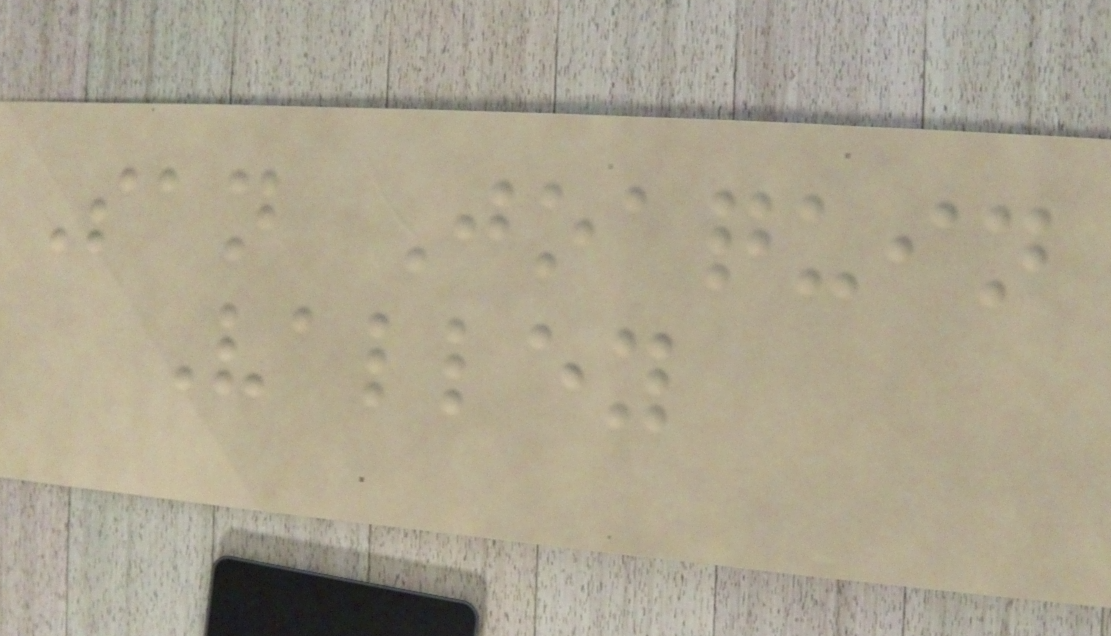San Joaquin
Valley
